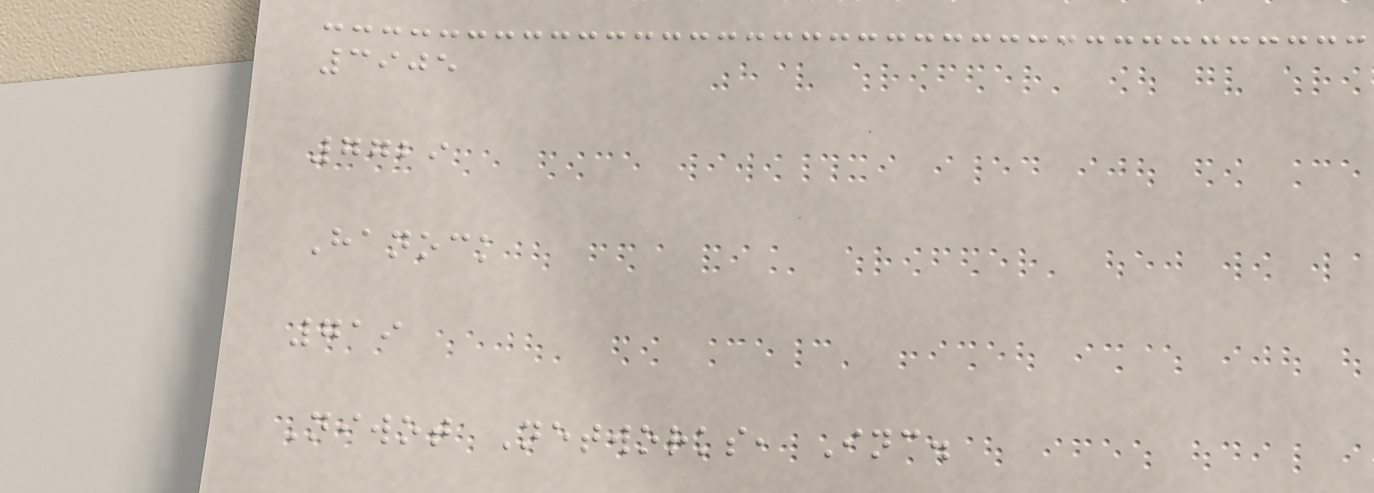3905
7729
Hanock
719
Niwot Networks, Inc.
